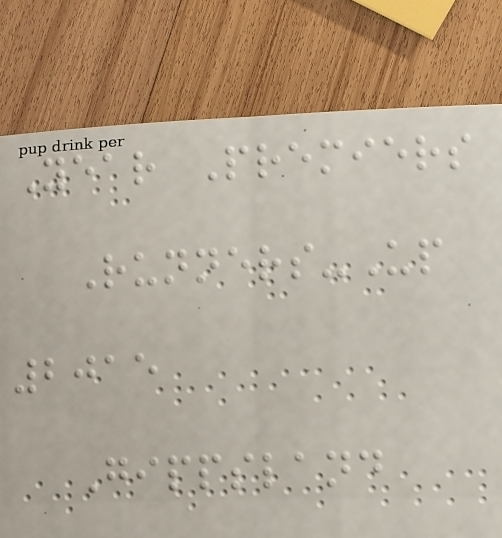Year Premiers
Runners-Up
2015
Gippsland
